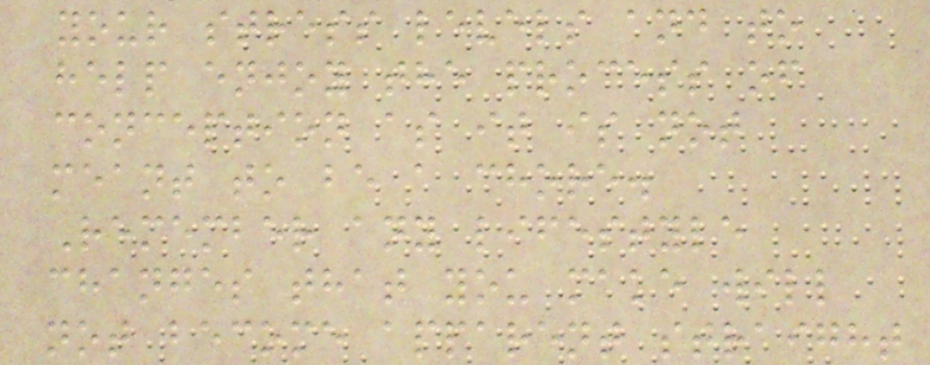your stress levels and to
help enjoy the process of
conception as it is not
meant to be a chore.
Remember any lifestyle
changes that you make will
not become apparent straight
